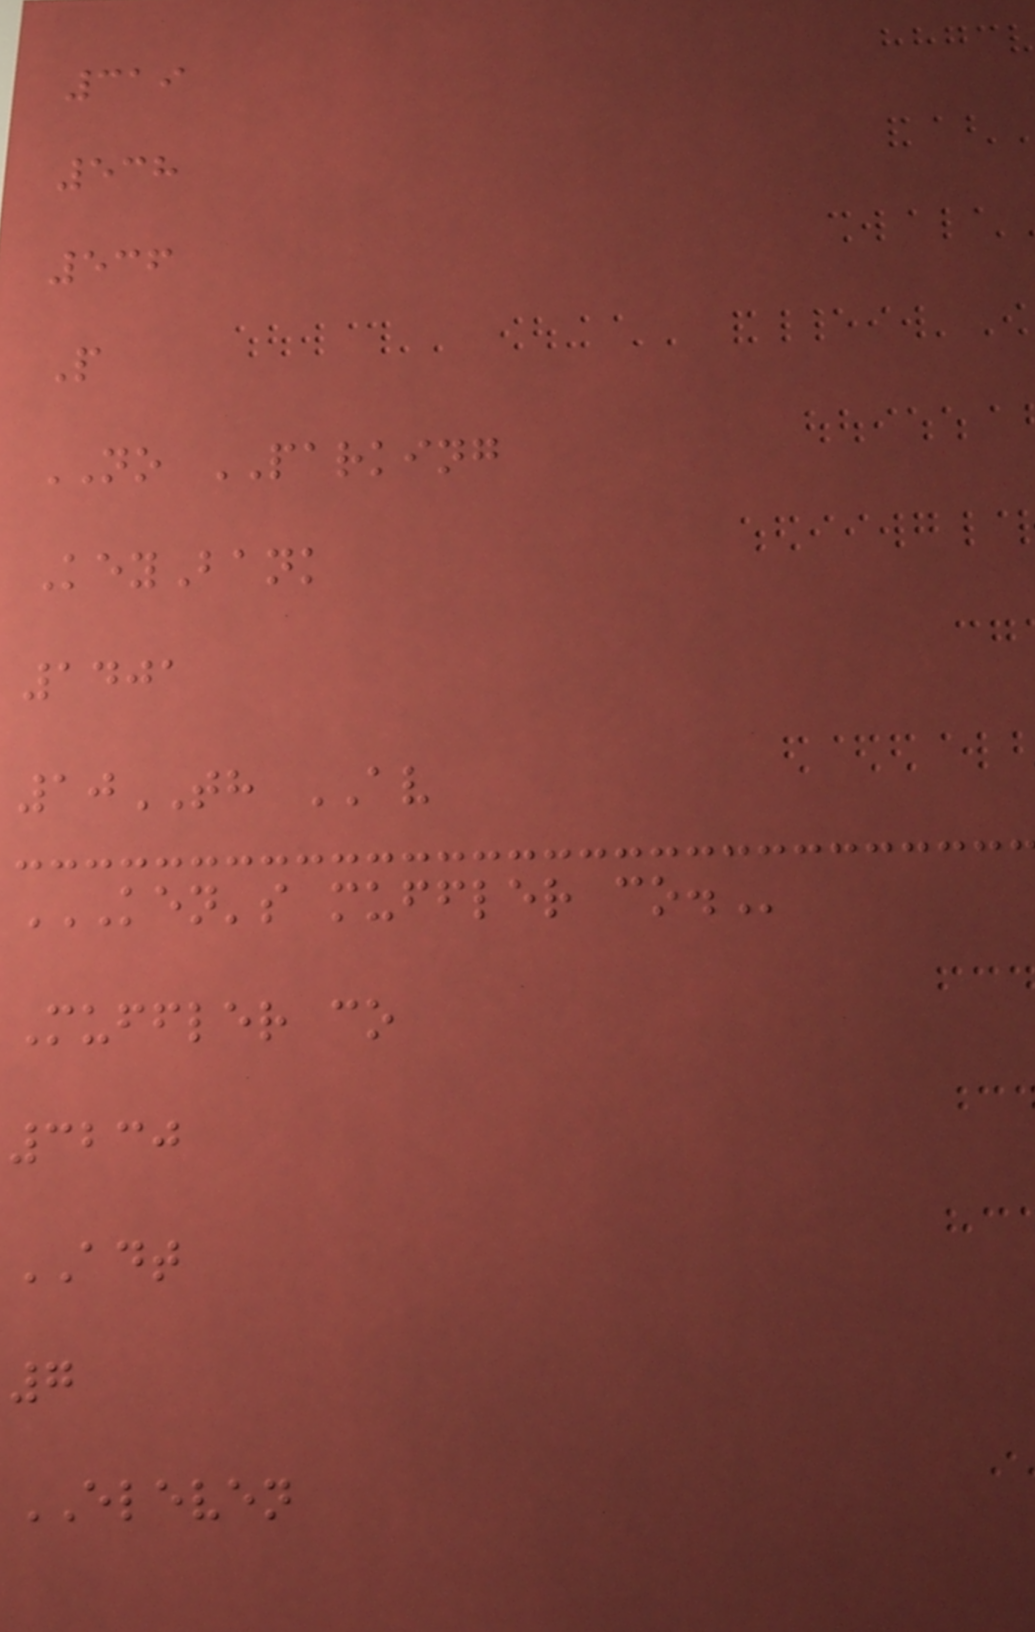319
538
536
P
NO PARKING
KeyBank
1401
10TH AV
KEN'S MUFFLER CO.
Muffler co
3230
ADT
7
ELEVEN
